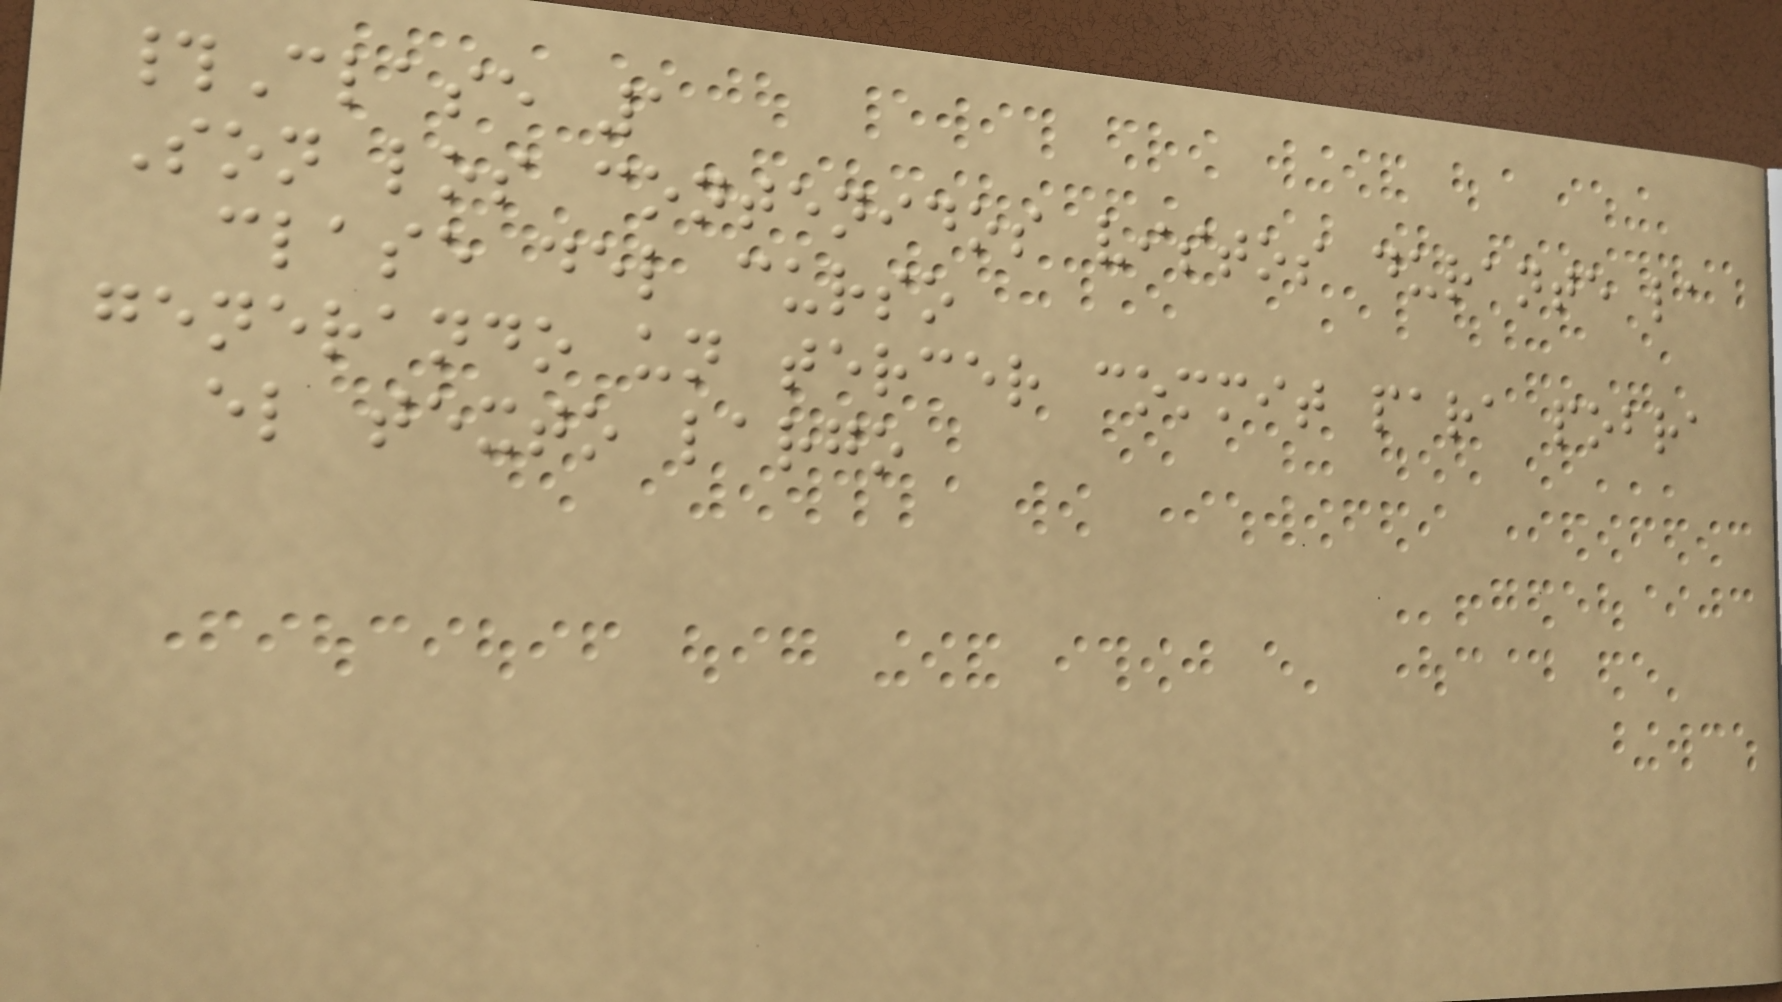#Clase 1
Son los contenidos vistos durante la
clase del curso
generando un tercer commit para pobra
el texto largo
